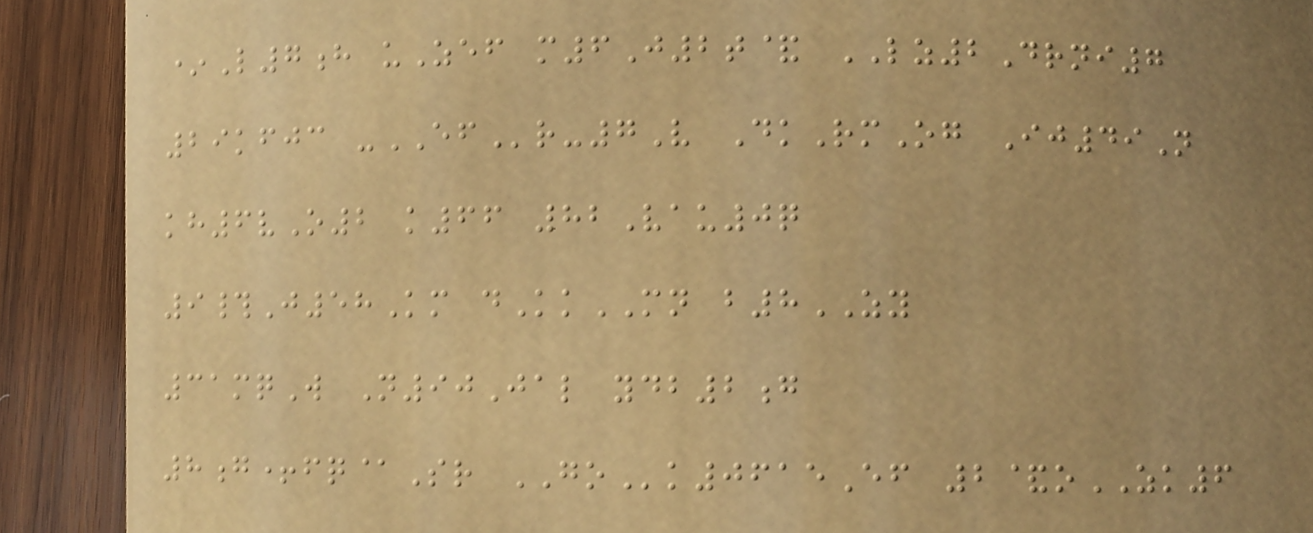*L7h uZef m6J2t& LZ2Drni7
29kfjc -EFr-7V DkRmOg Ij49N
kh6vO2 k66 82Vau0q
9#J58Km dKkMN b8ZY
31mqW N90Jal ydb2g
8g+fq@Sr GOk0615Ef 2&oZK6
